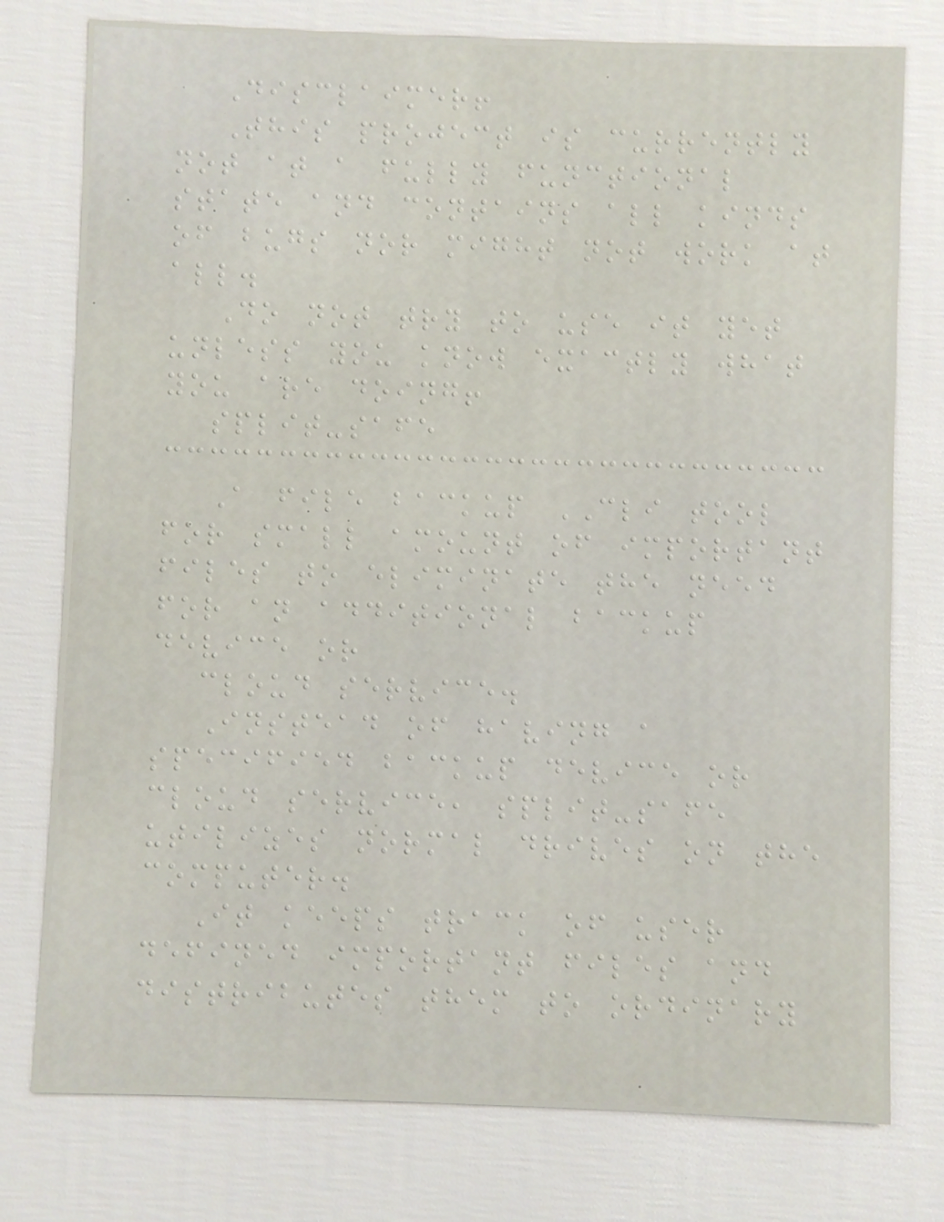Disclaimer!
This project is currently
not at a fully functional
state and contains all kinds
of bugs nor might not work at
all.
Do not try to use it yet
unless you know exactly what
you are doing!
split-safe
A file backup CLI tool
for small amount of important
files to eliminate the need
for an additional backup
device or
cloud service.
Instead of having a
specified backup device or
cloud service, split-safe
utilizes normal drives on the
computer.
It keeps track of user
defined important files and
distributes them to ordinary
